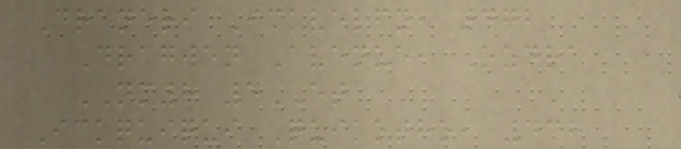Draneri Ickvelfy, 472
Dragwen Avenue, Ozdra
NM8 5ET
Ickquiqui Quikotho, 438
